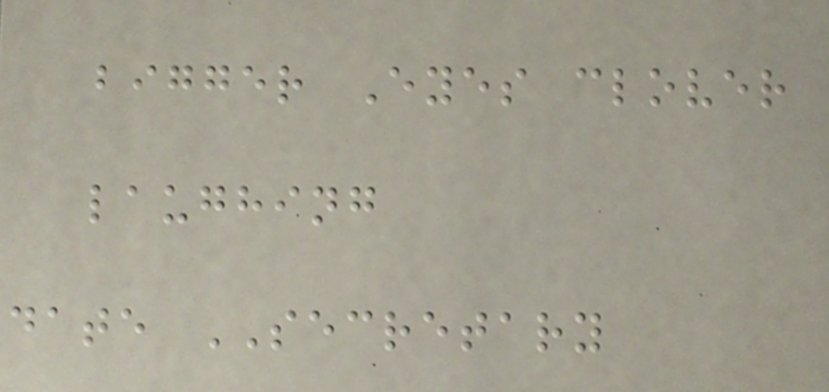bigger Eyes clover
laughing
date SECRETARY
